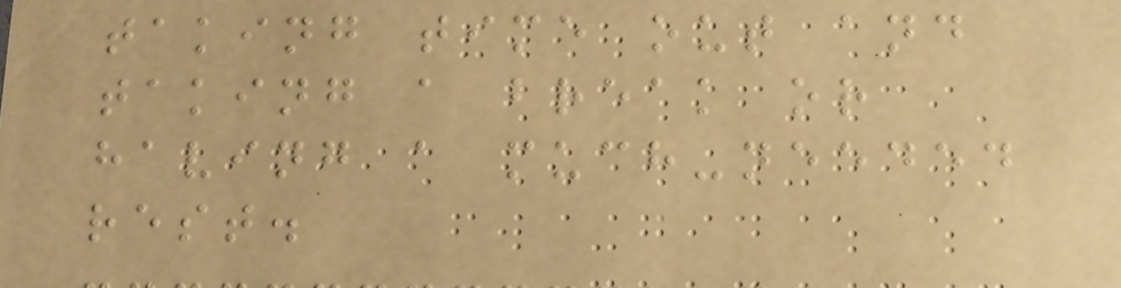taking time out and
taking a break or
having a much-needed
rest.
